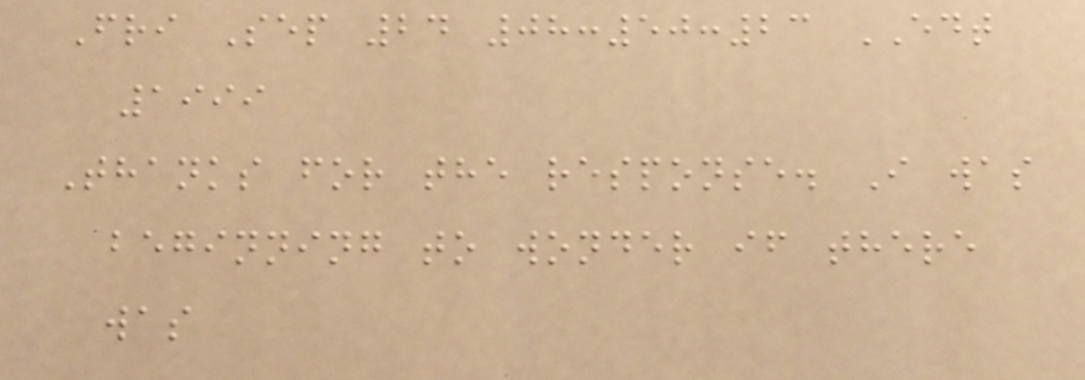Fri Sep 24 08:50:23 EDT
1999
Thanks for the response. I was
beginning to wonder if there
was
